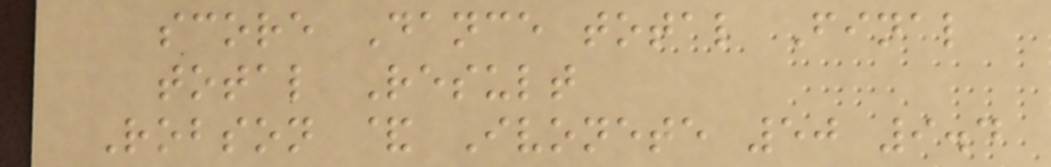score Dance total Final
total Result
Robson & Ivonete 50 9.4
